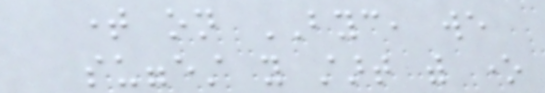time on BYC, we
suggest you start with one
